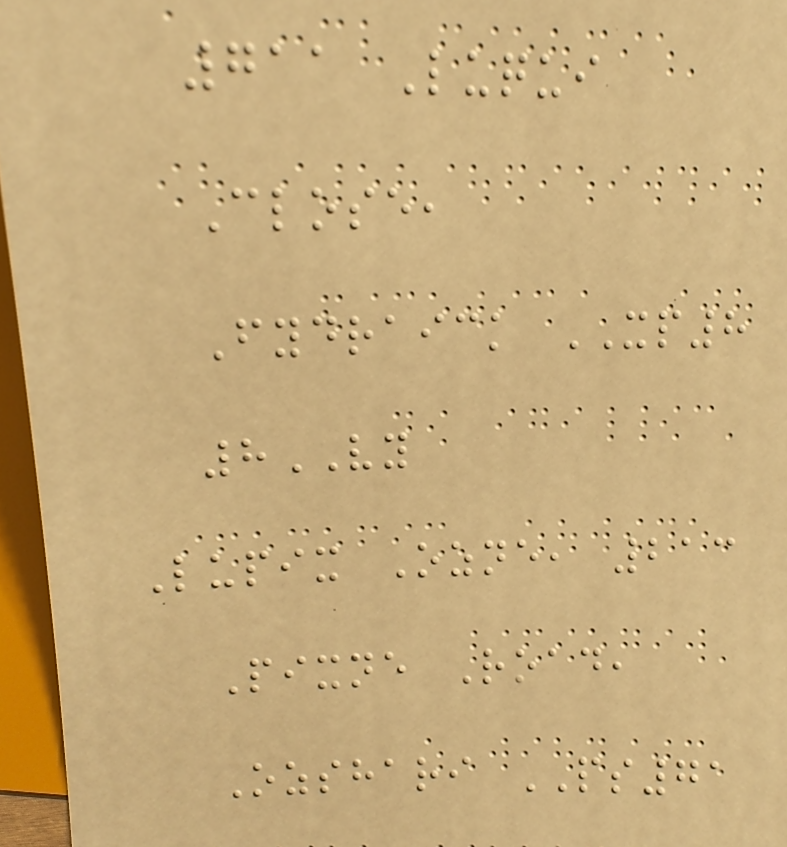711 Luqui
Close,
Fydraick XP8
8VY
Lupix Ozne, 213
Pixne Road,
Ozshari PS71
